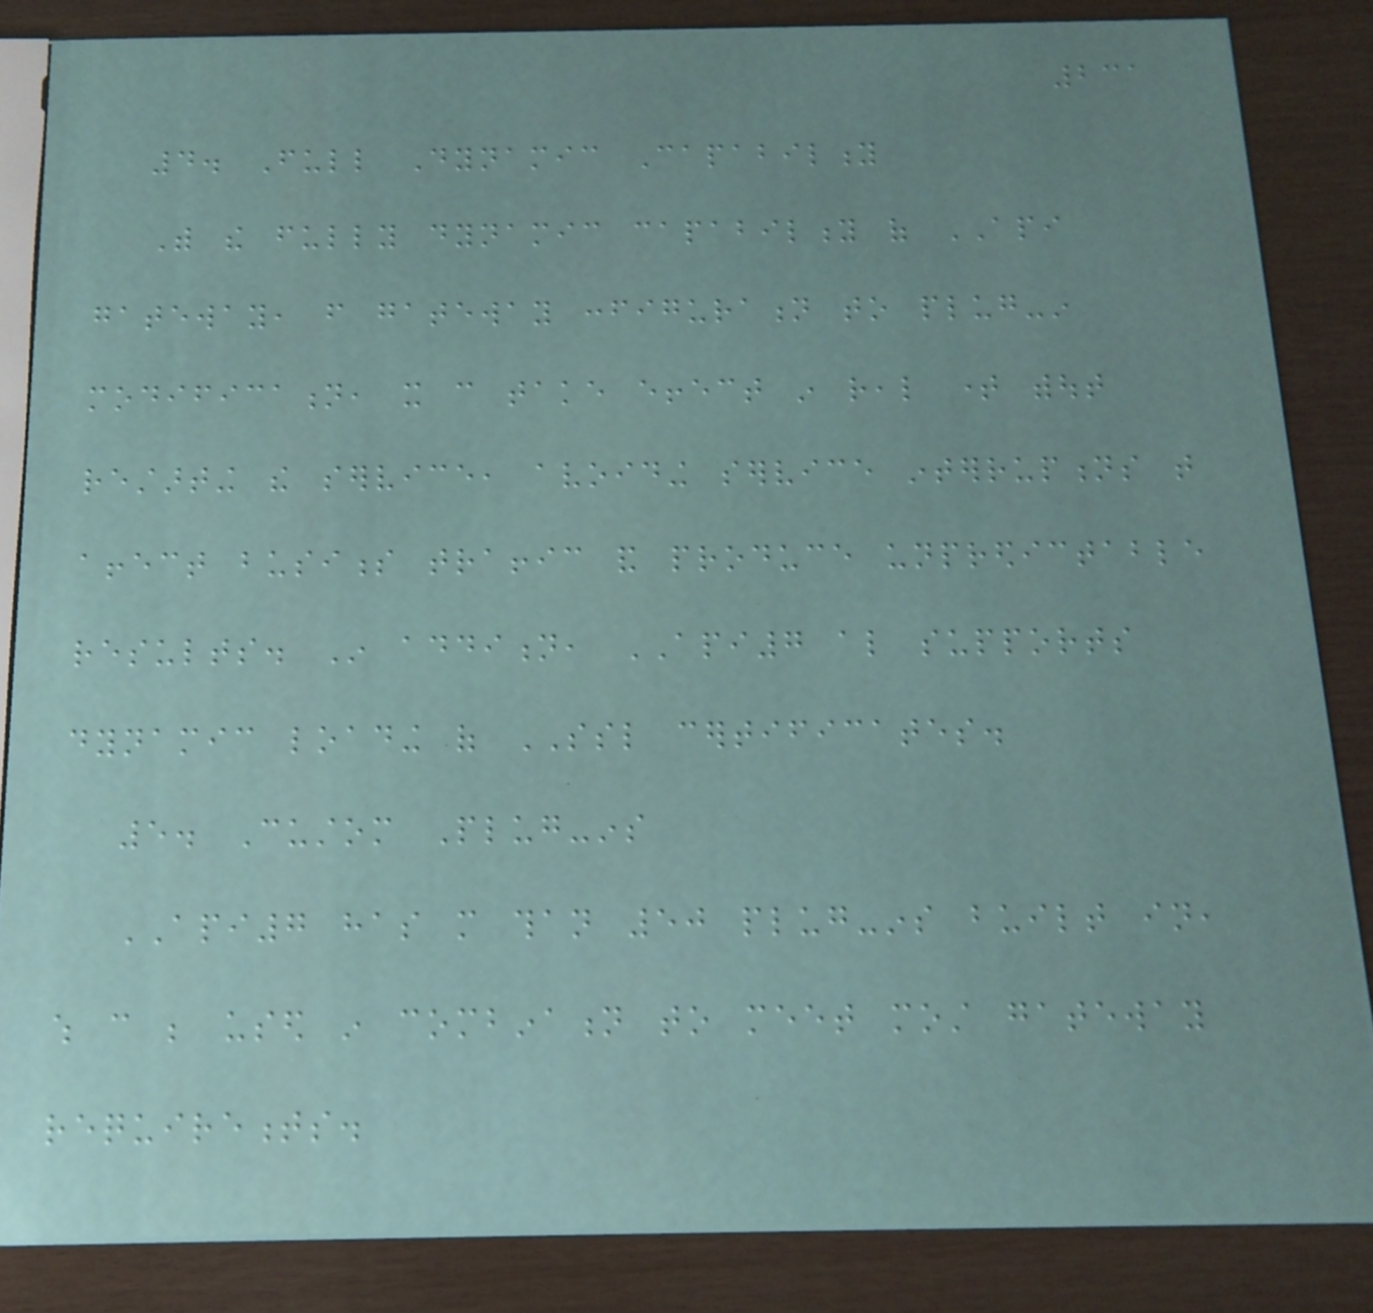231
4. Full Dynamic Capability
With the fully dynamic capability of API
gateway, from gateway configuration to plug-in
modification, it can take effect in real time without
restarting the service, avoiding service interruptions that
affect business traffic and produce unpredictable
results. In addition, API7 also supports
dynamic loading of SSL certificates.
5. Custom Plug-ins
API7 has more than 50 plug-ins built in,
which can be used in combination to meet most gateway
requirements.
